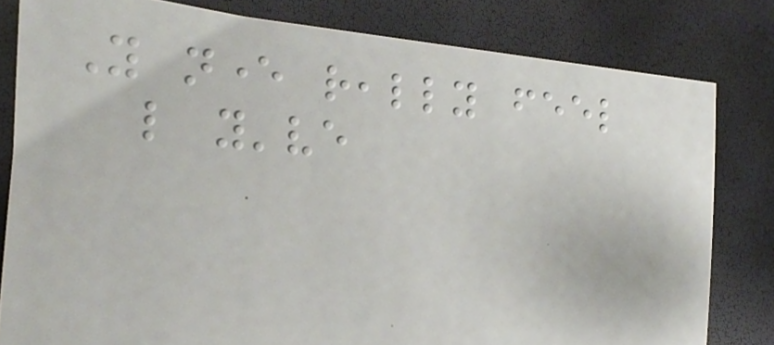You never really feel
like you've
